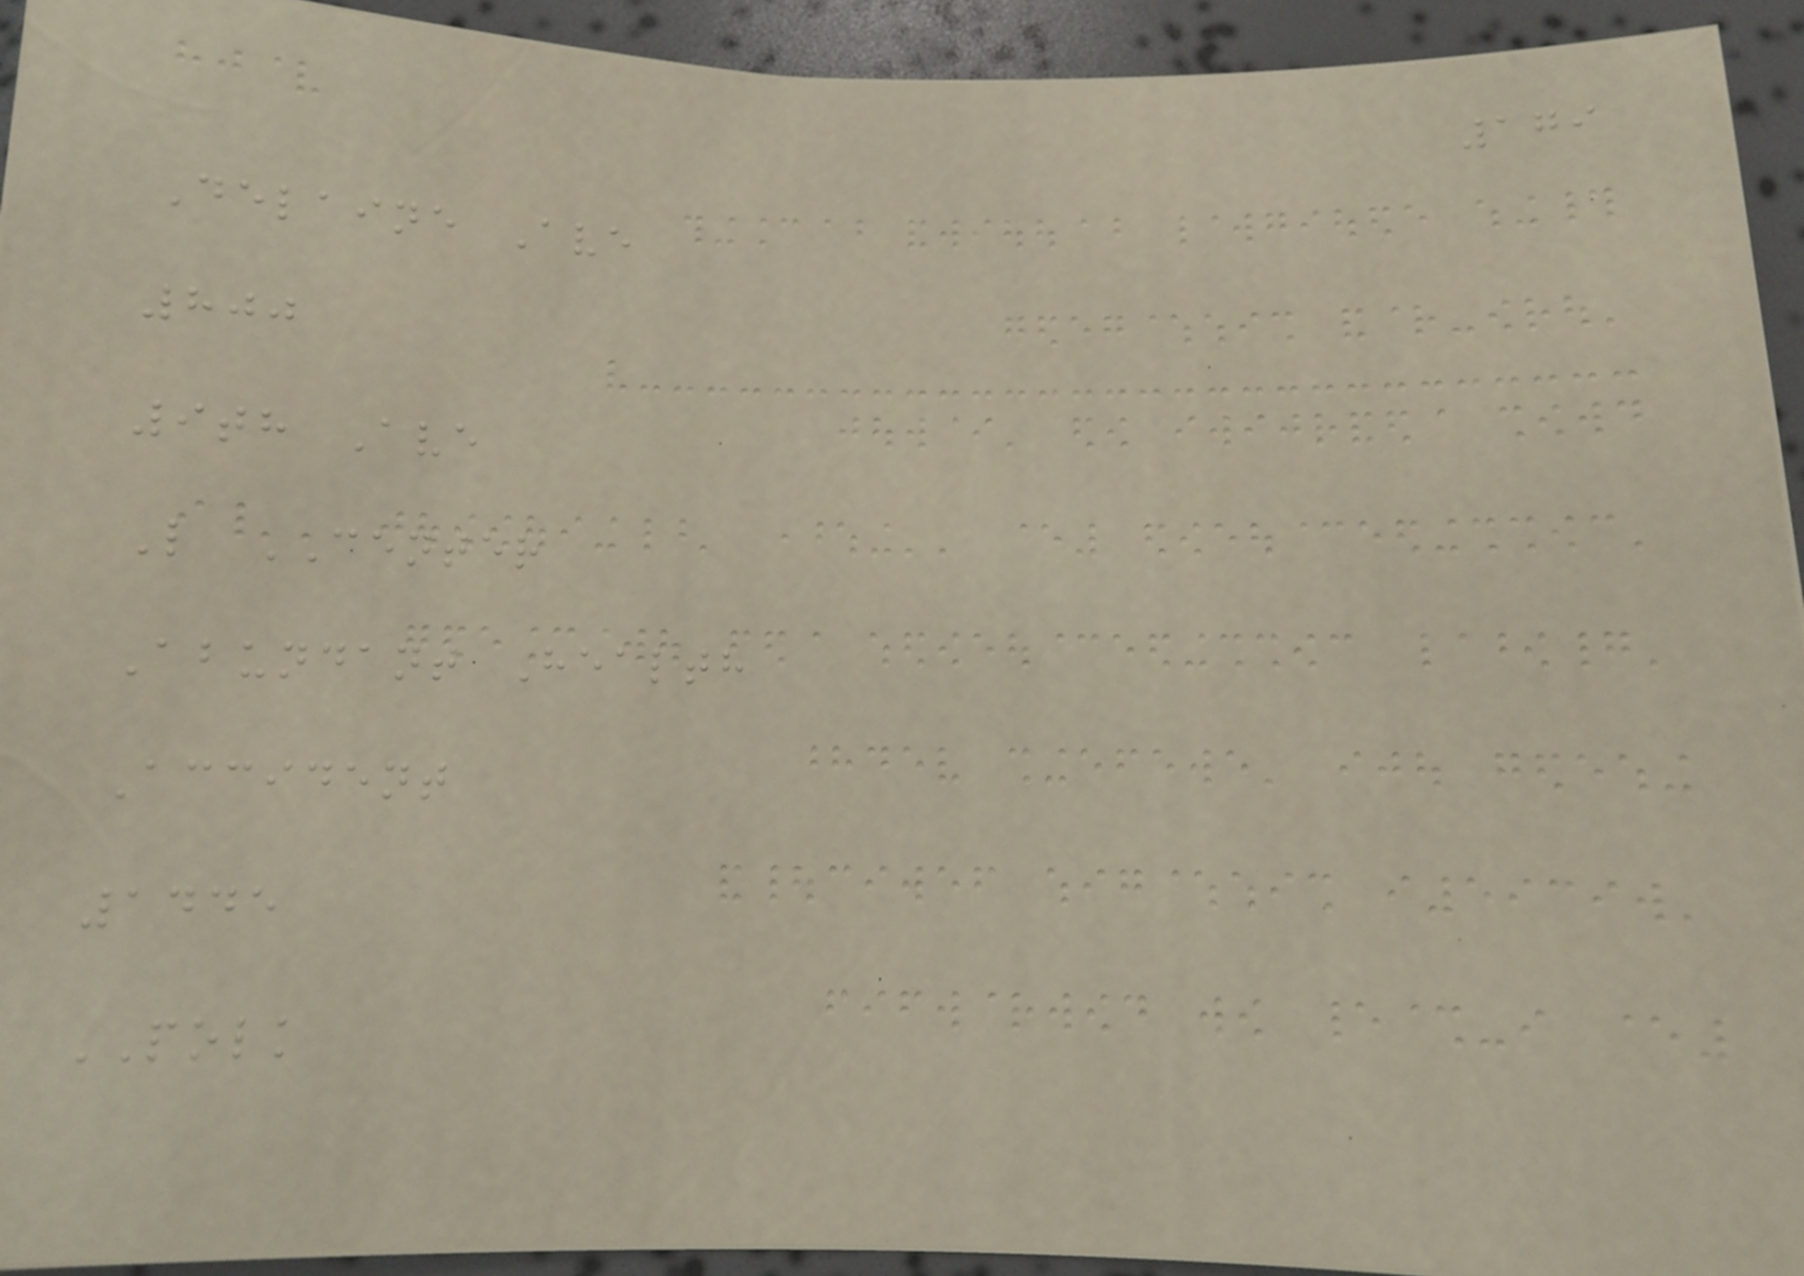179
Delaine Ave
800
9th Ave
L CENTER
Abundant Health
Accident
1445
POLK
